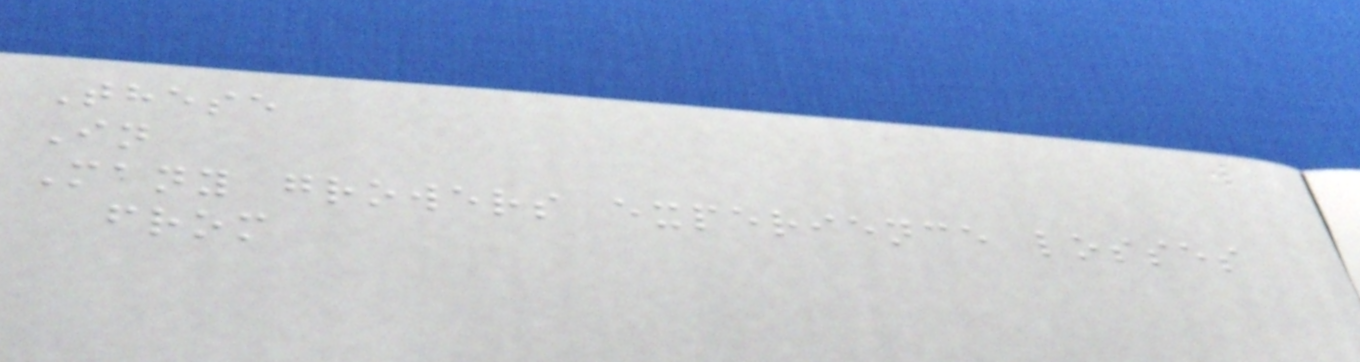These
In
Many growers experience losses
from
